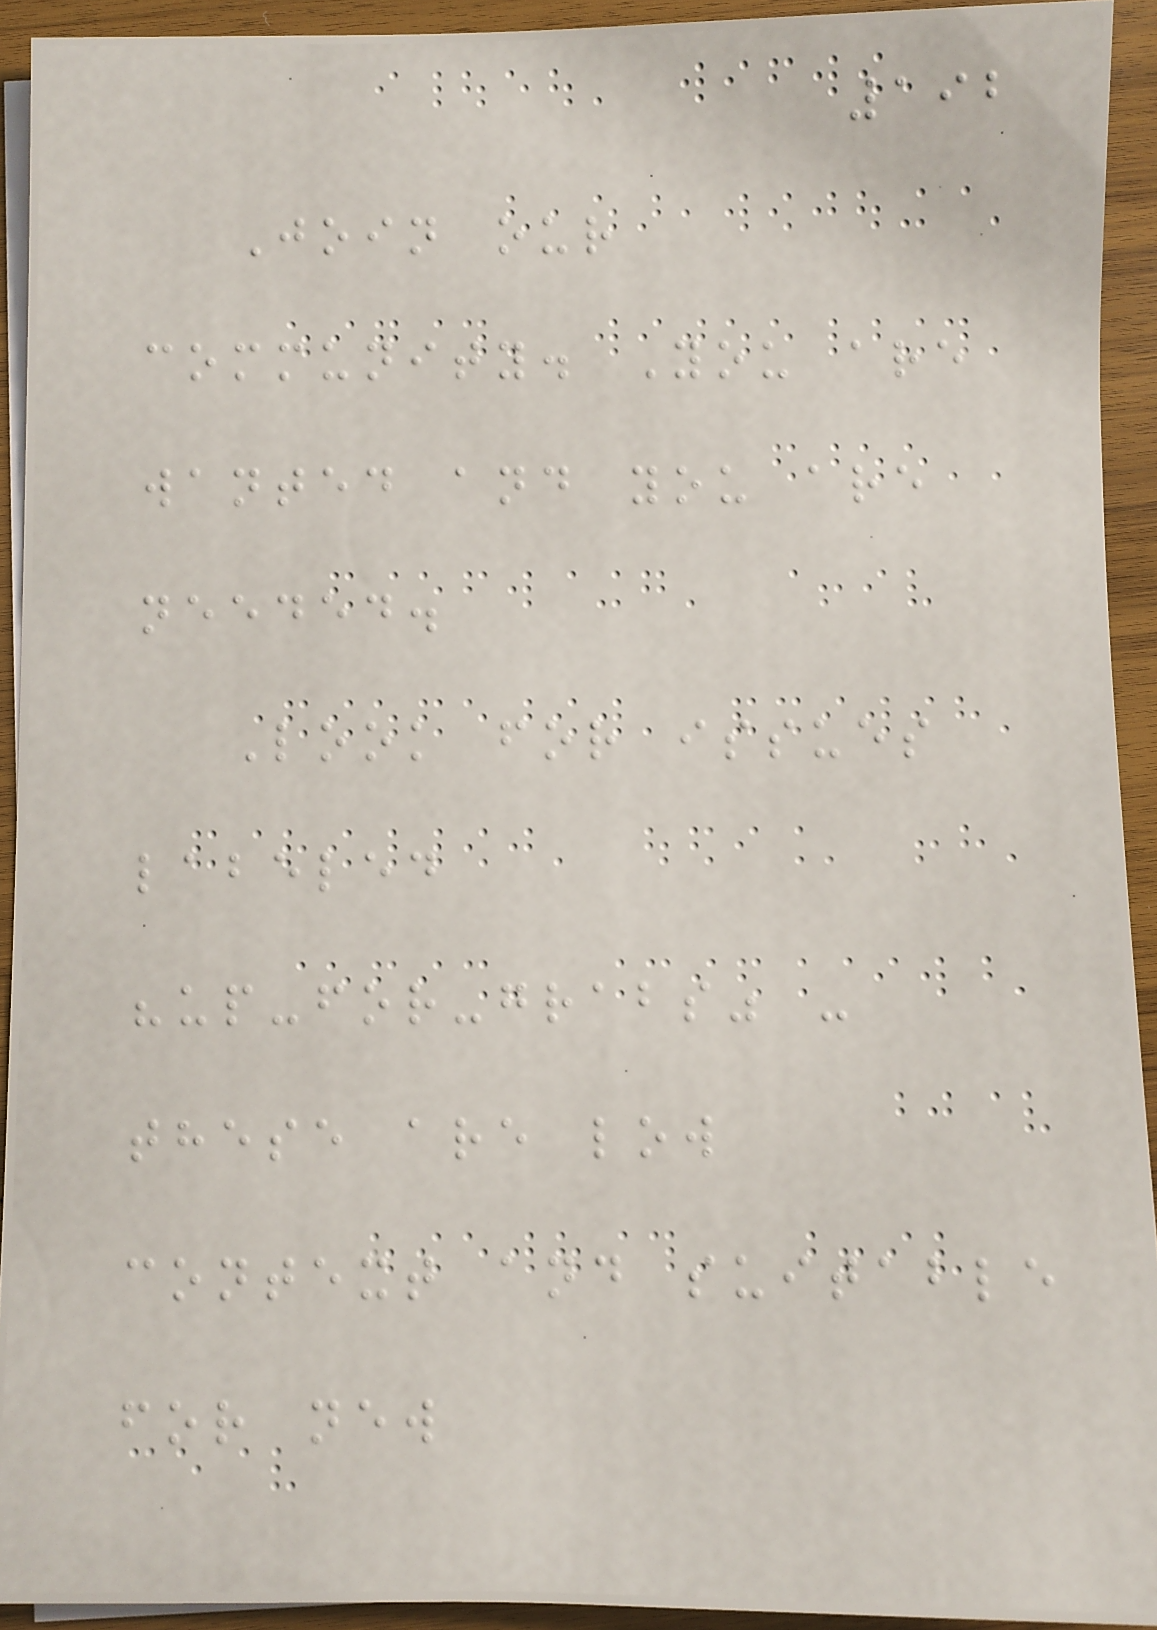192
Join our
community. You are
wanted and you are
needed.
Look for issues
labeled
"up-for-grabs" -
these are low
context and suitable
for new
